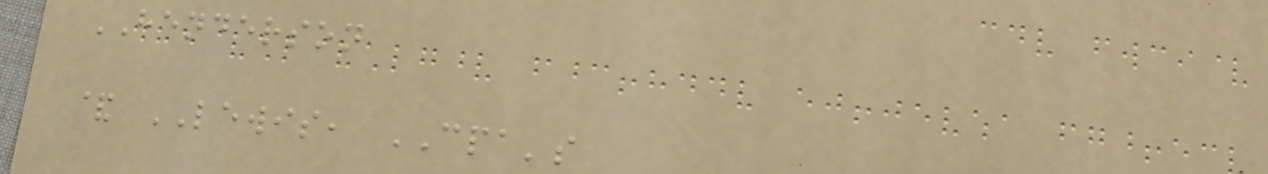HENDERSON
& LEWIS, CPA's
